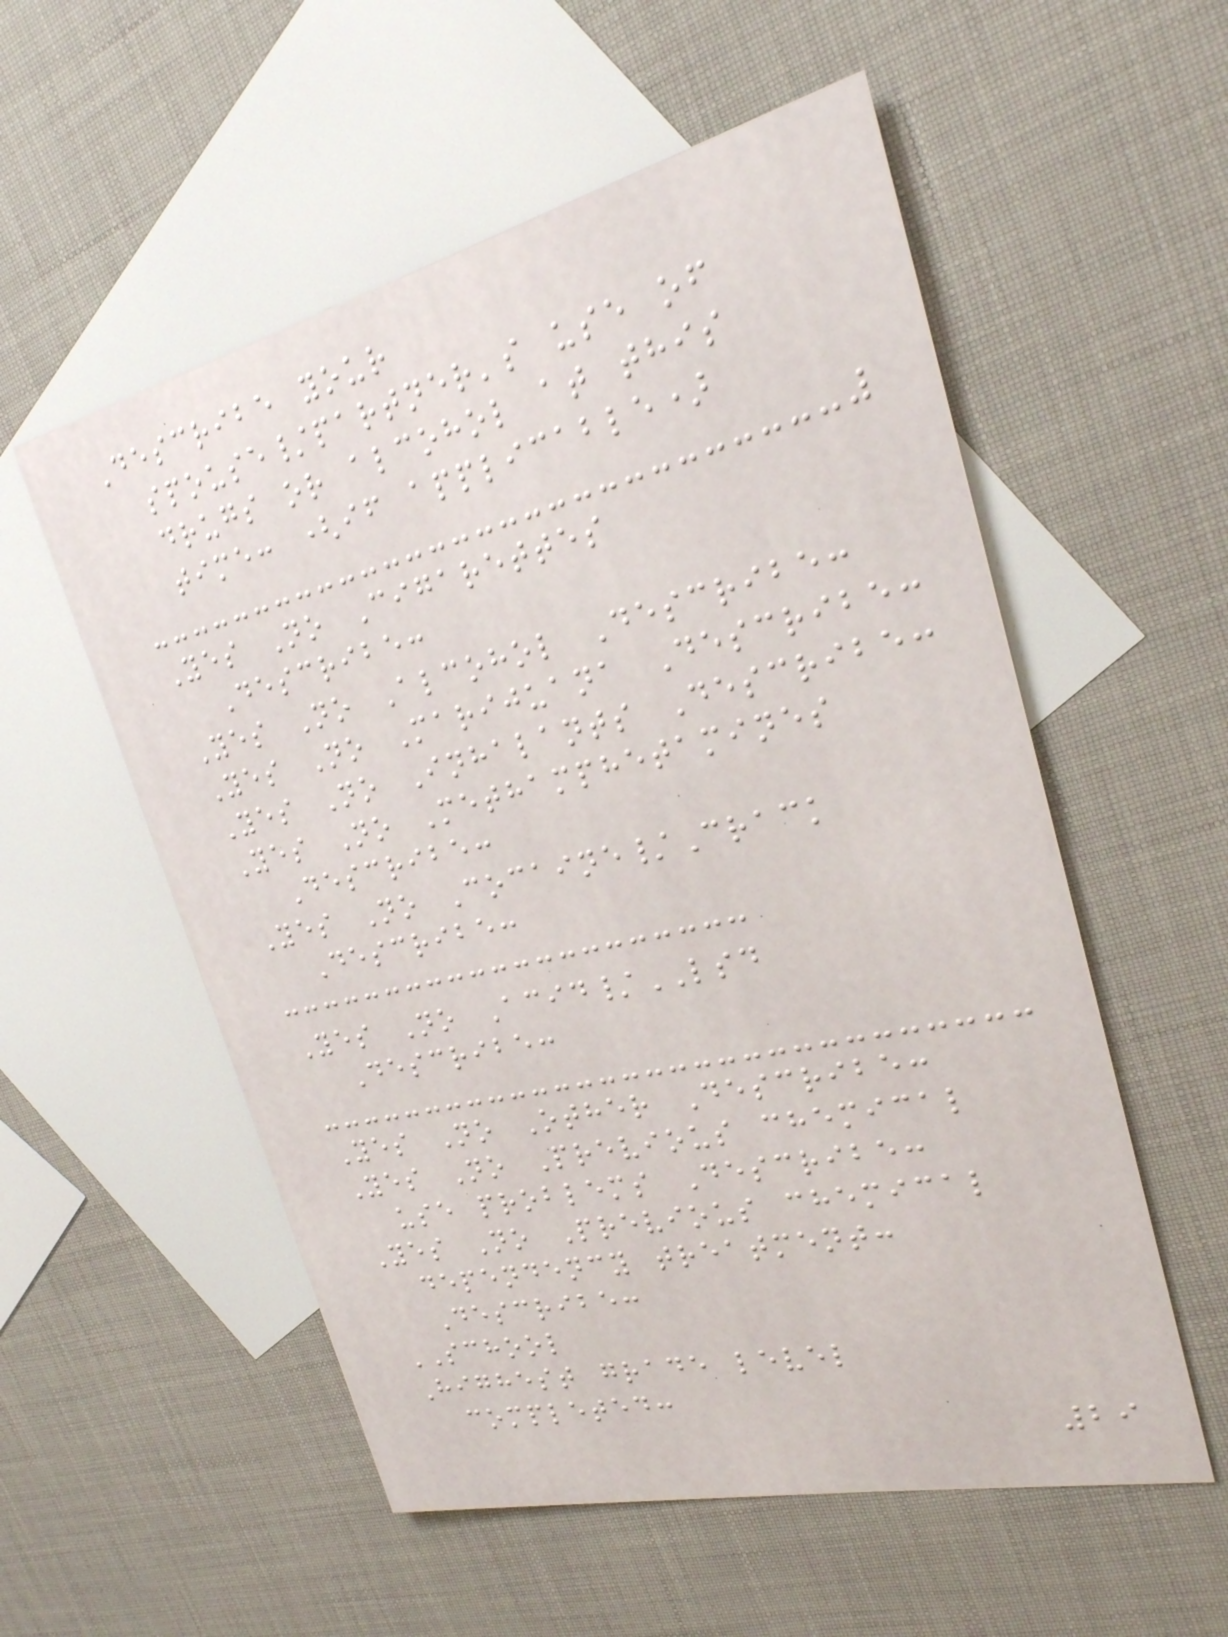Describe your
spouse/partner's use of
drugs or alcohol at this
time: (if applicable)
Yes No Cigarettes
Describe:
Yes No Alcohol Describe:
Yes No Marijuana Describe:
Yes No Inhalants Describe:
Yes No Methamphetamines
Describe:
Yes No Cocaine/Crack
Describe:
Yes No Acid/LSD
Describe:
Yes No Other Describe:
Yes No Previous chemical
use problems Describe:
Yes No Previous chemical
dependency treatment:
Describe:
SCHOOL
Highest grade level
completed:
29
